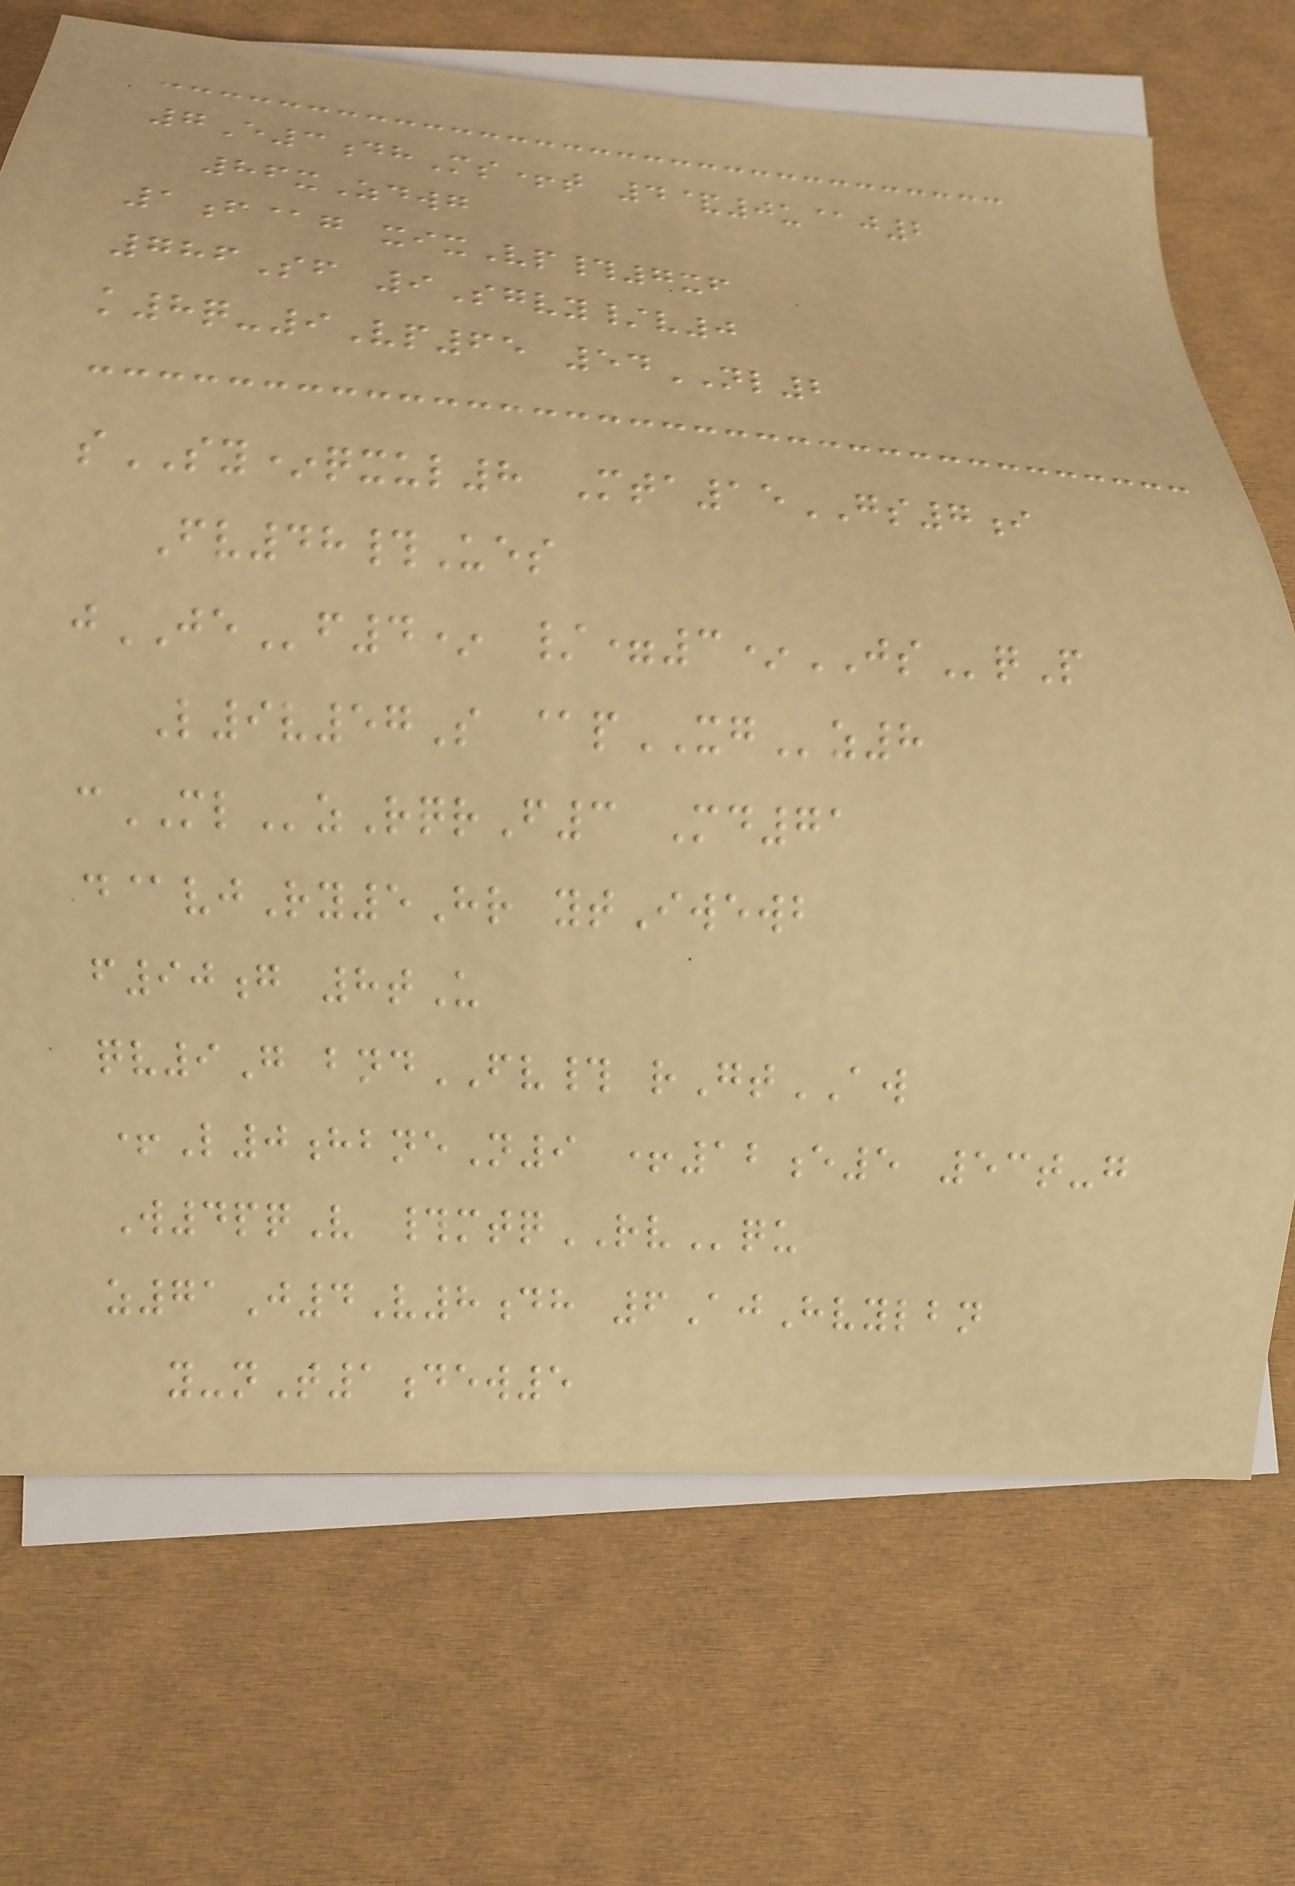7E3dhMs+t 4&0u@j2
86xZdwg
1f@g xixVp#7xf
786Sf 9Sgvy/v0
k8q-9Vp65 54NL2
sSY*qxul8 Mta15GS7i
Fv48#Ues
jJEf4* /=3*JSqP
L9v57S @pXGz8
cMLzRqrF3 Md71
d@vjRy5Hr ytIwewb
f90g 8tU
qv9G bndFV# rGtAW
+L0hbneN9 +12e5 53t-g
W4pqV #mtqRVqu
z71J4V8dh 6AjHvylbn
y-nT1dew5
